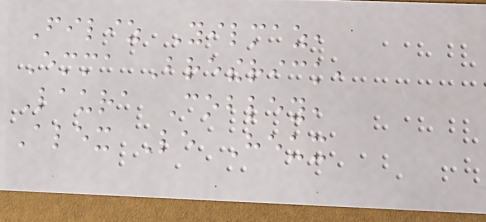Filiz Yilmaz,
Emma Bretherick,
Laura Cobley,
Alex Le Heux
